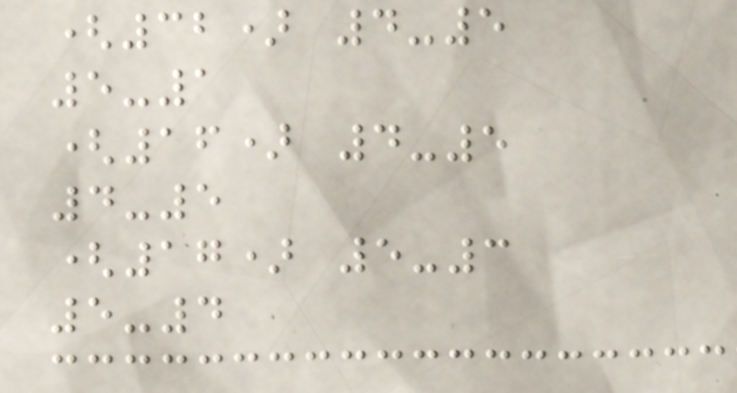(32) 4-5
5-1
(16) 4-5
4-5
(17) 5-3
5-4
